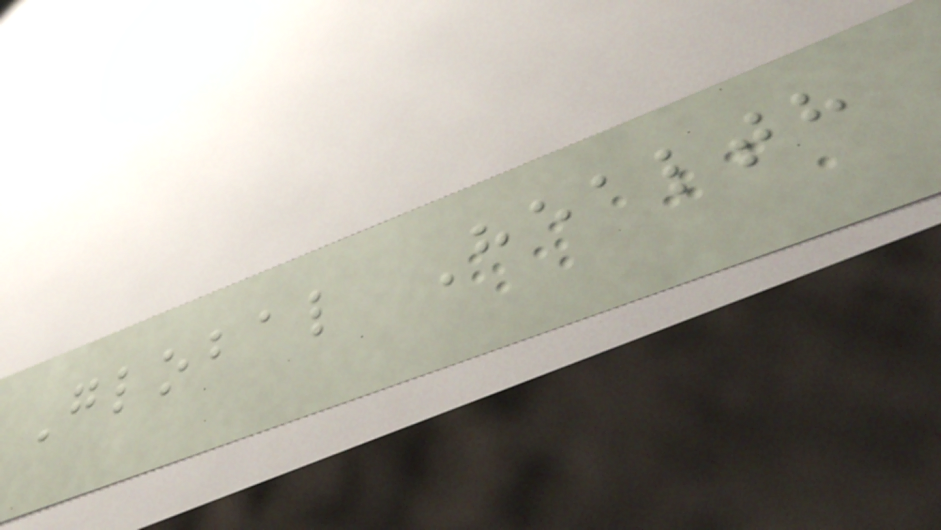Global Health
